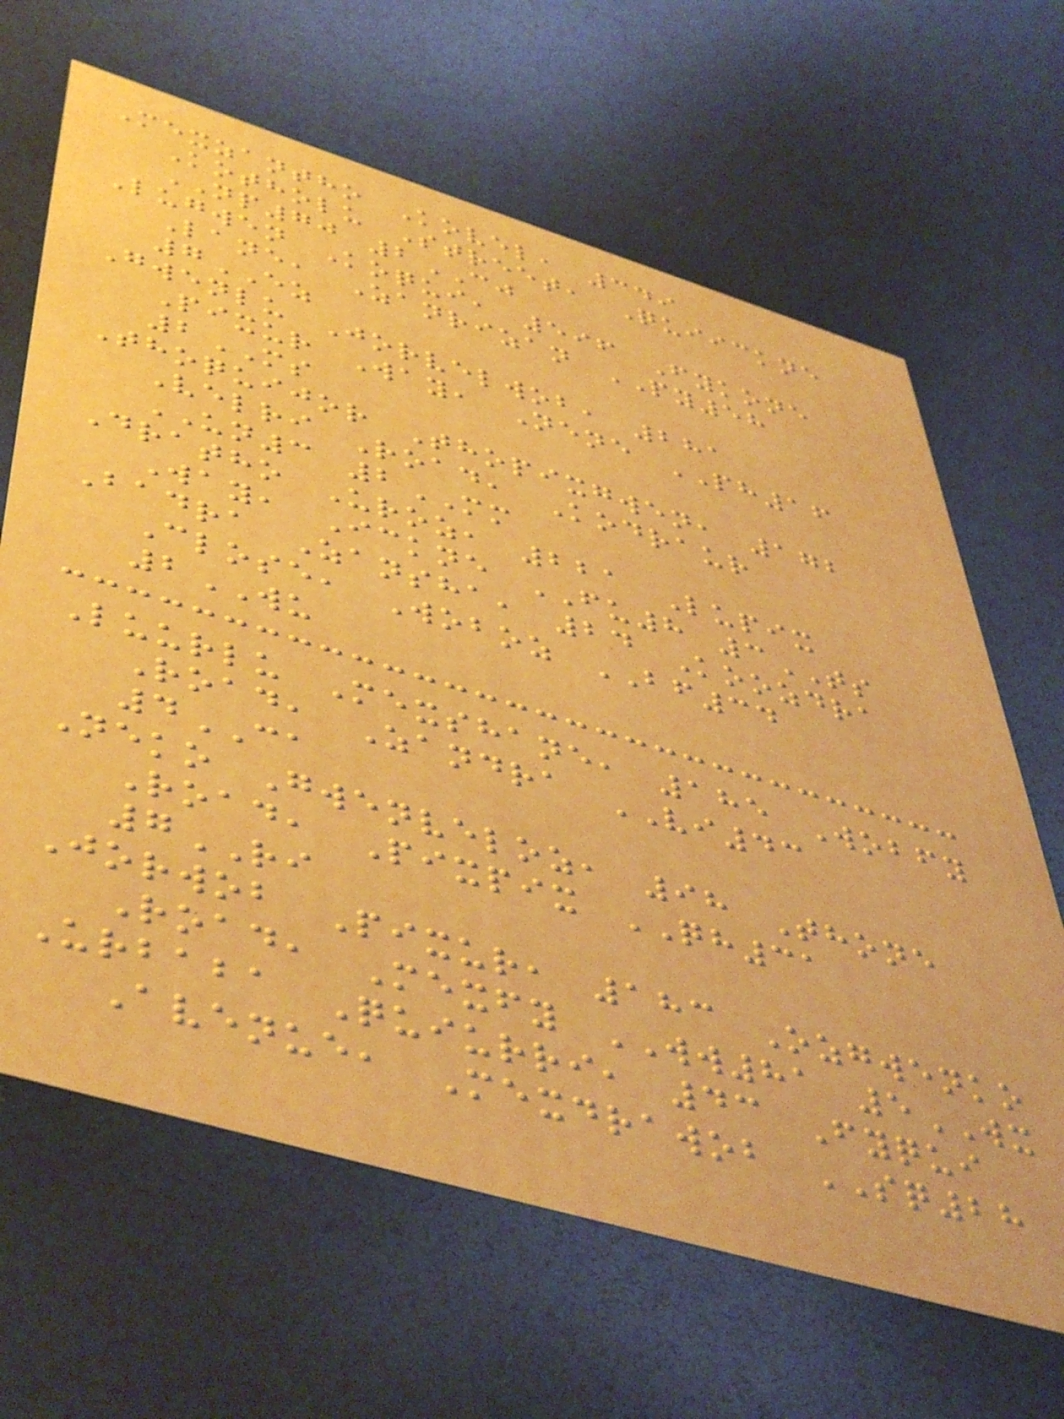Mexzantho Kovel, 349
Kotholu Street, Quiickne
NP70 2CJ
Lugwen Koqui, 596 Fykone
Lane, Zanrizan PY58
7EZ
Gwenlu Jorvelwob, 281
Pixur Way, Nene PH16
2MS
Thoquijor Thopixgwen, 172
Velri Road, Kodraur
UN3 2MM
Dratho Uroz, 221 Lupix
Way, Ickne FU8 3TS
Badra Zansha, 24 Koozdra
Close, Woboz BF34
2WU
Luurlu Mexshane, 185 Wobfy
Road, Zandra VI43
4CA
Neko Gwenveloz, 98 Thone
Road, Pixpix QH31
7RI
Jorwob Pixur, 183 Ozgwenko
Road, Mexfy WW81 5WX
Urbaba Quiurri, 43 Fyqui
Avenue, Mexdrawob SQ28
